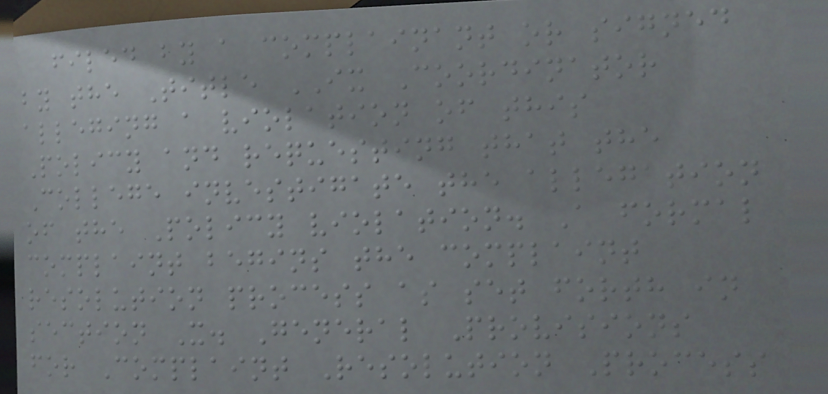filed by a complainant or signed
by the Title IX Coordinator
alleging a violation of this
Policy and requesting that the
College investigate the allegation
of the Policy violation. A formal
complaint begins the complaint
resolution process as set forth in
section X. General Provisions
for Complaint Resolution Process
